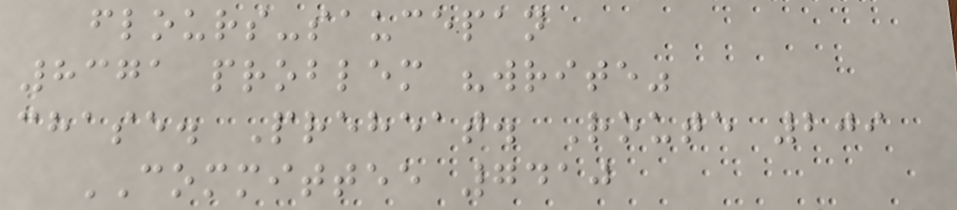flours-saucepan
8371 problem "write"
chase. Preheat. Route 209
COMMITTEE 7410
